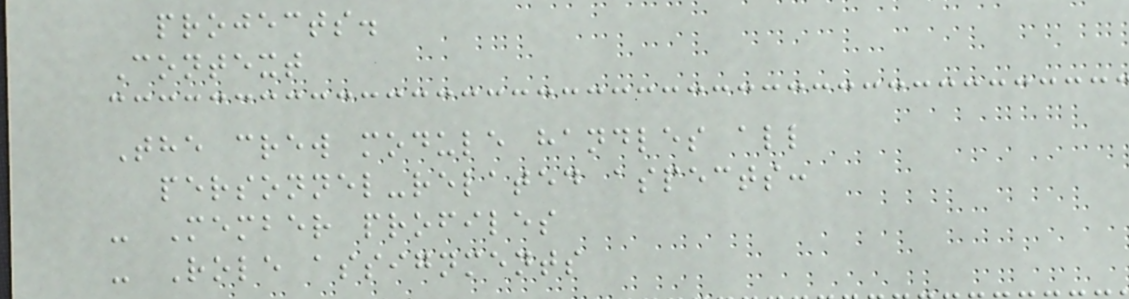projects.
Context
The crew module handles all
personnel-related aspects:
- Member profiles
- Role assignments
